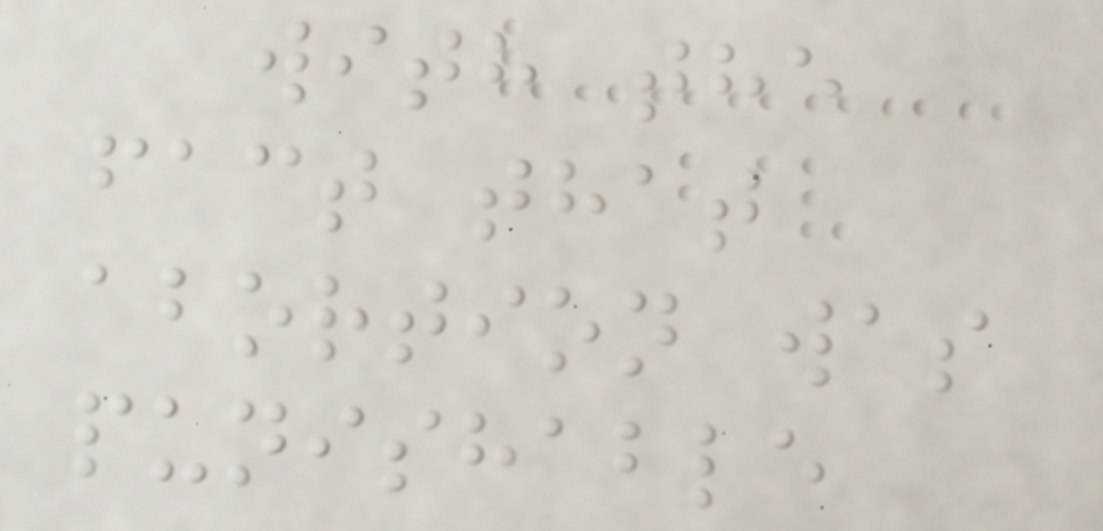with the
fact that
abortion was
punishable
